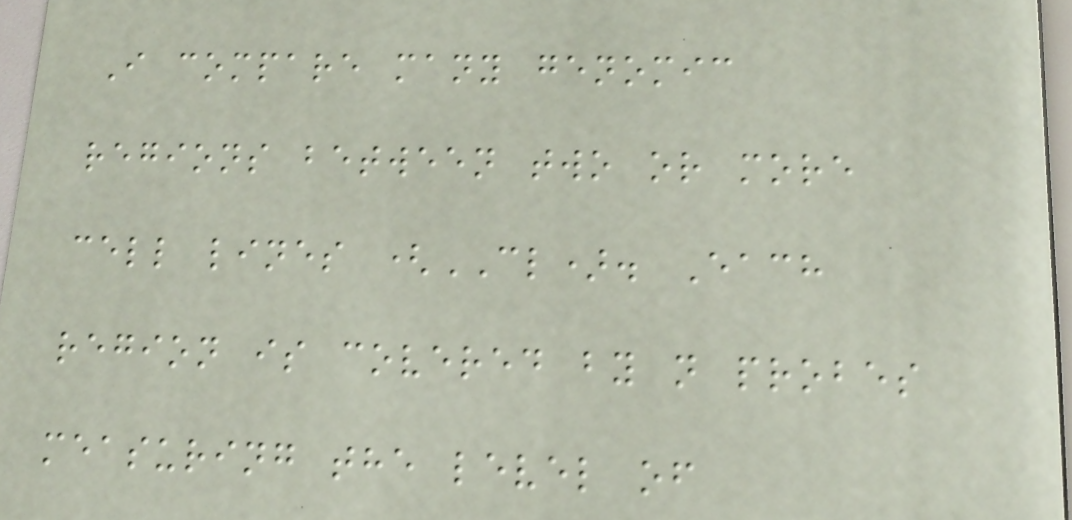I compare many genomic
regions between two or more
cell lines (CL). Each
region is covered by n probes
measuring the level of
